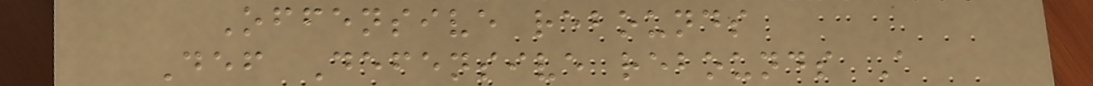Offensive rebounds
Def Defensive rebounds A
